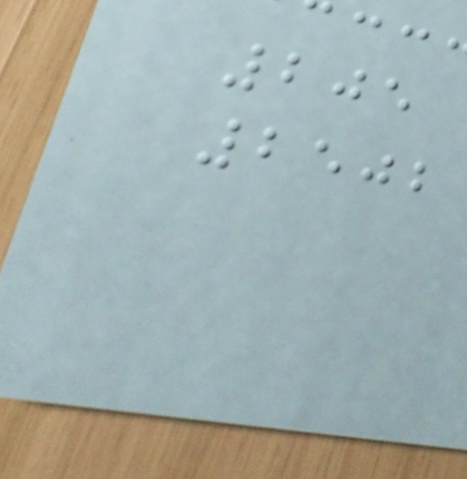205
2502
